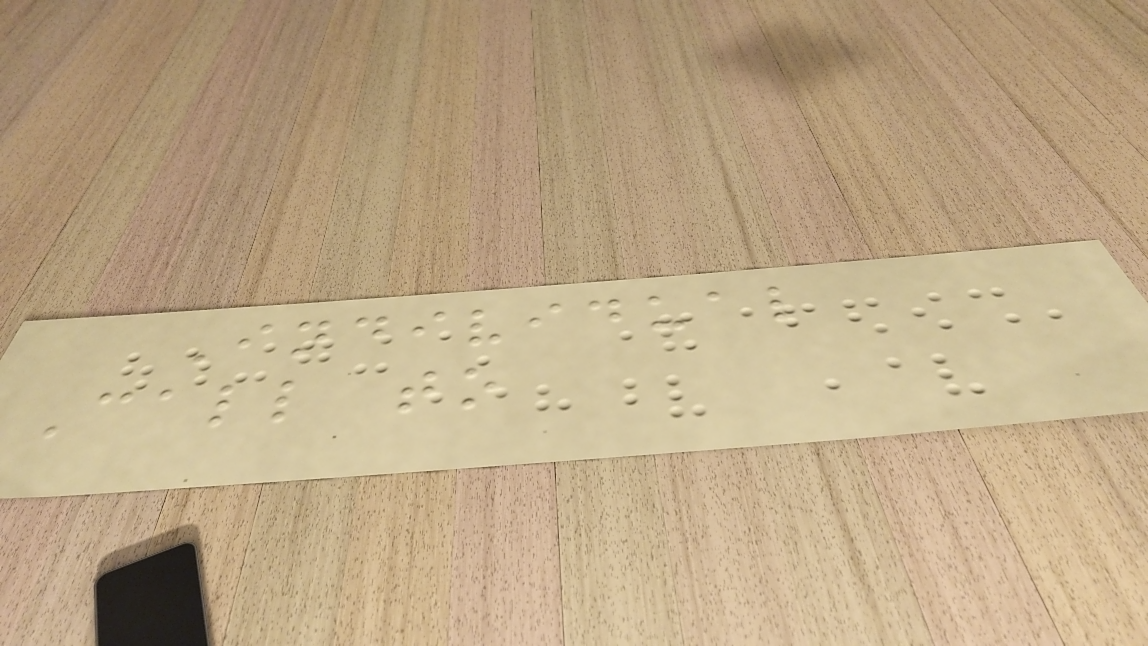Individual
Call to
